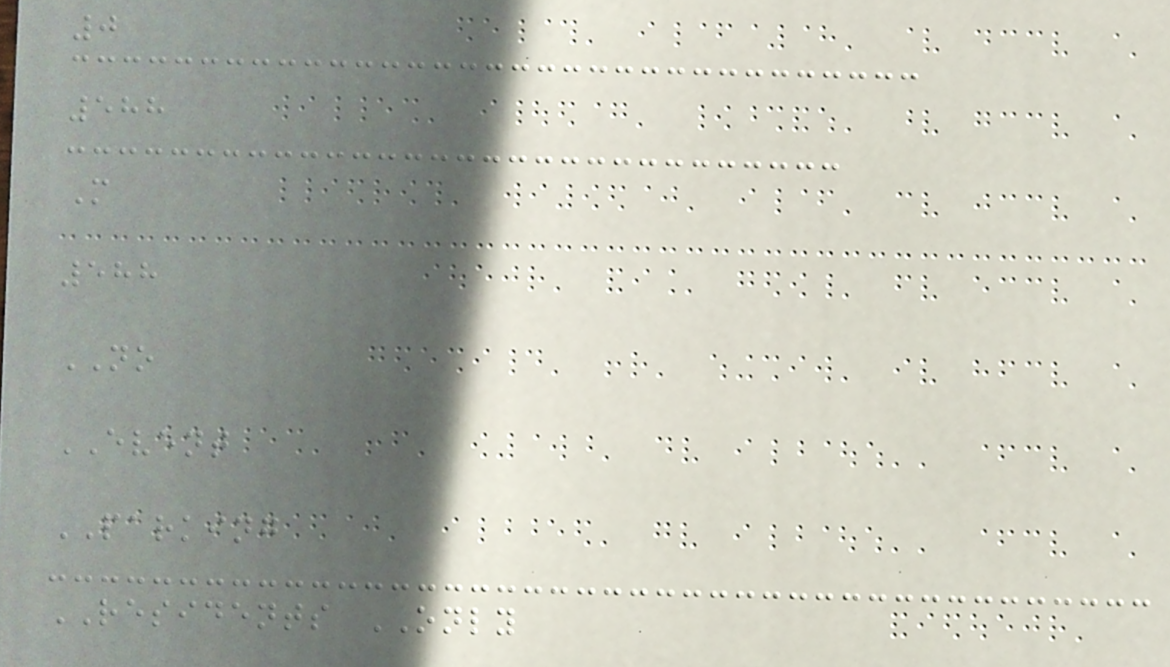0
588
M
588
NO
EVENT
PARKING
RESIDENTS ONLY
